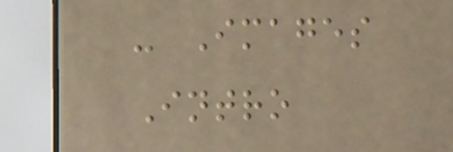- Images
Intro
